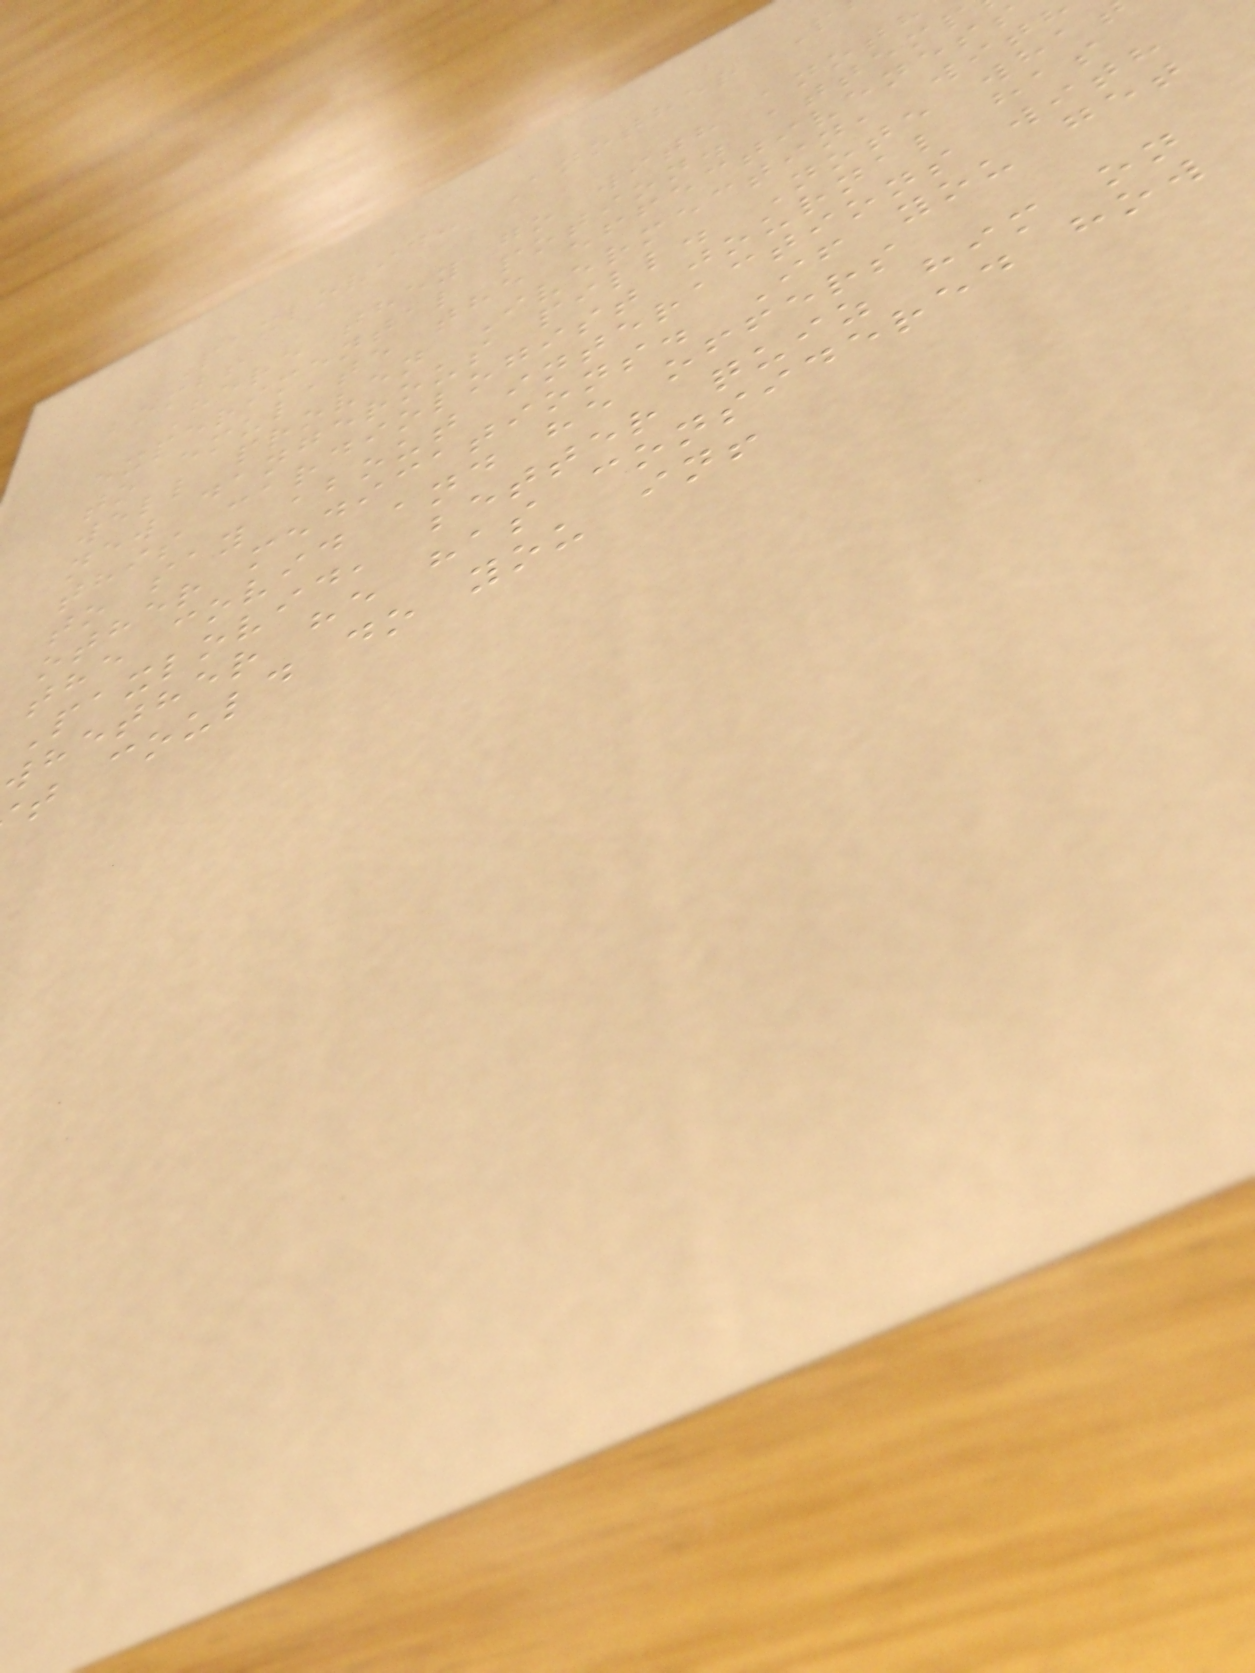Paxlovid: Another P
bomb!
Here they go with anoth
experimental potion. attemp
to emulate the effectiveness
well proven Ivermectin, wit
new dangerous pill. Note wha
this cardiologist journal has
to say about interactions with
other medications. If you get
the covid and he offers
Paxlovid, better quiz him on
whether he has considered how
t could do you in!
